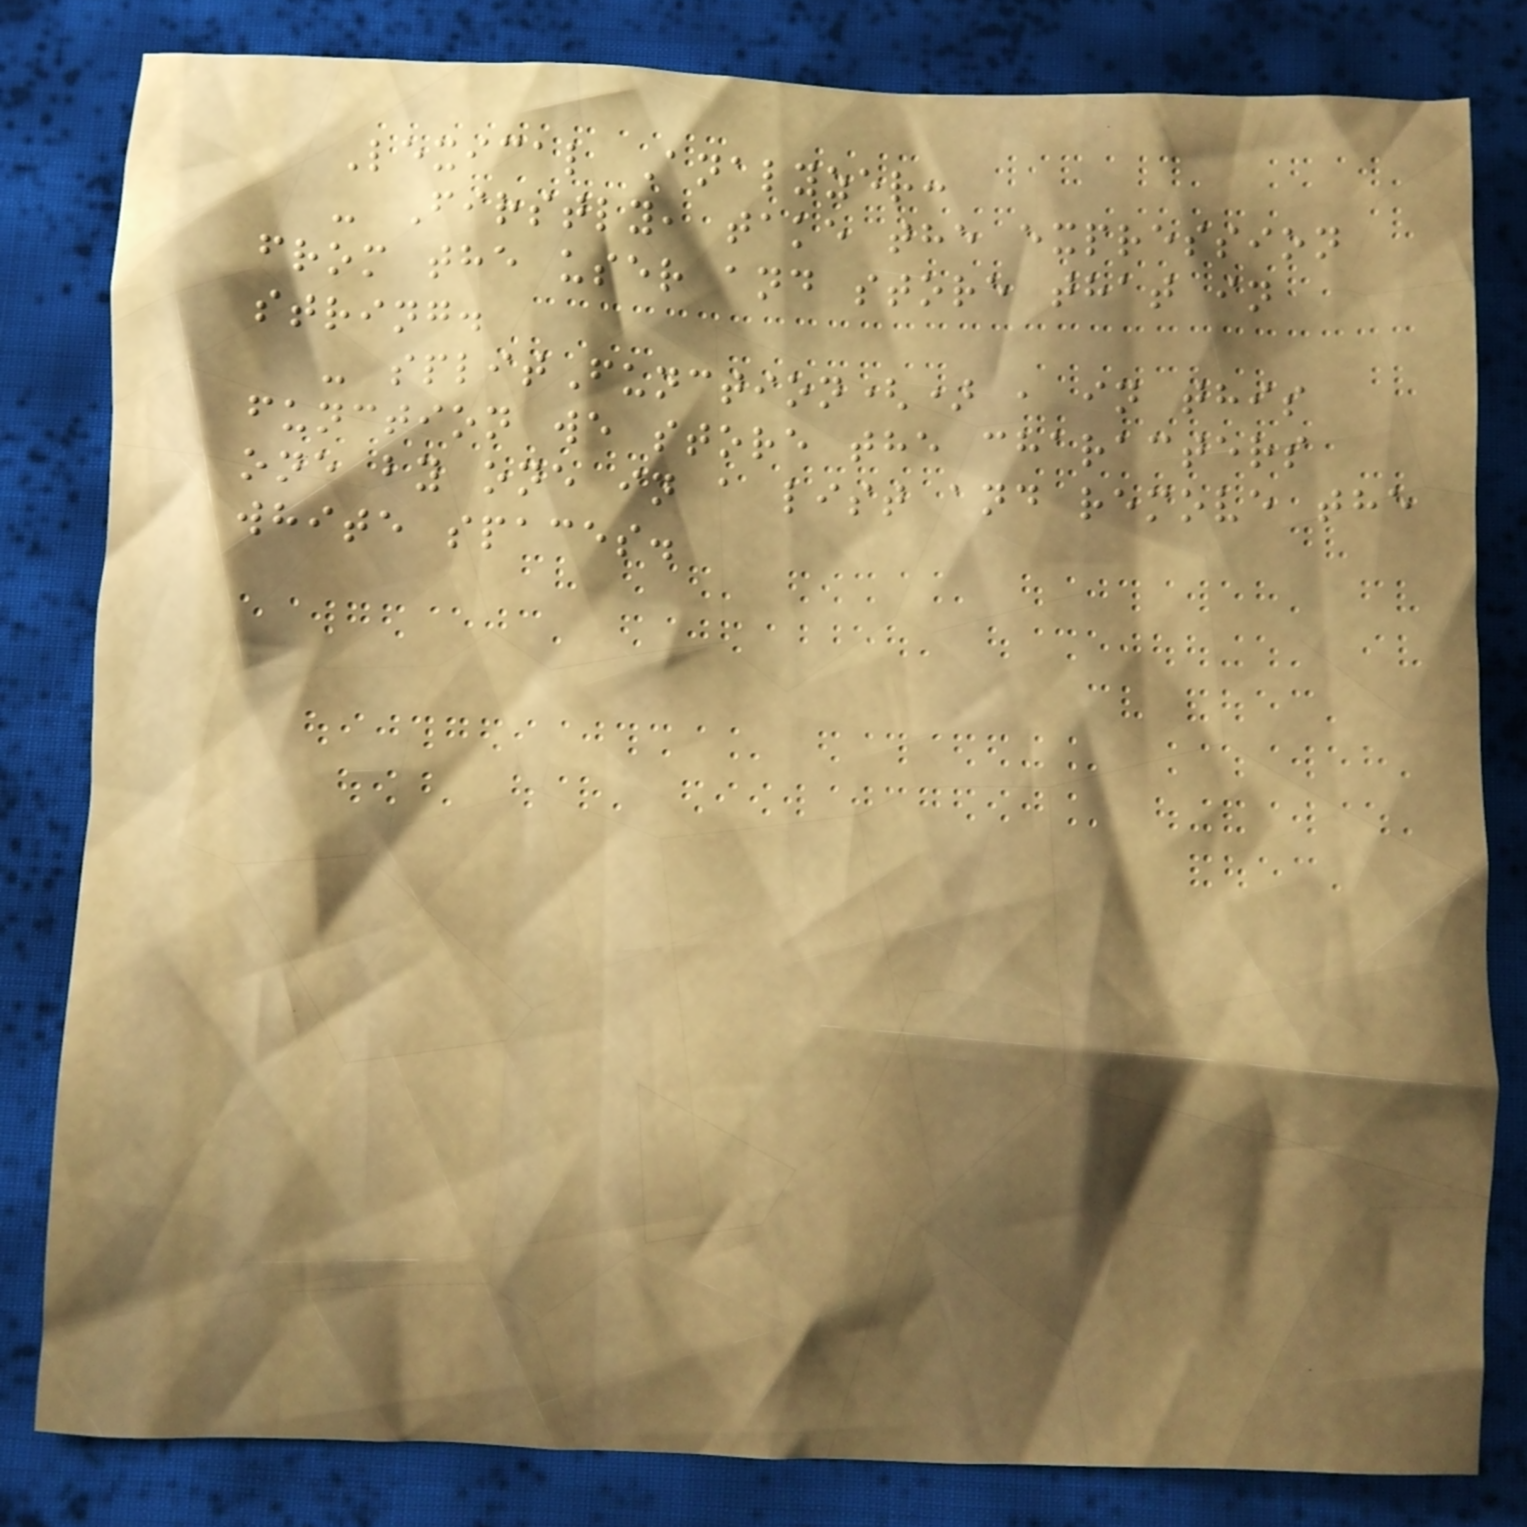Lexical Analyzer:
- Firstly, take the expression
from the user and store that in
string.
- splitFunction() , in this
function we store the characters
one by one in a list and remove the
white spaces.
